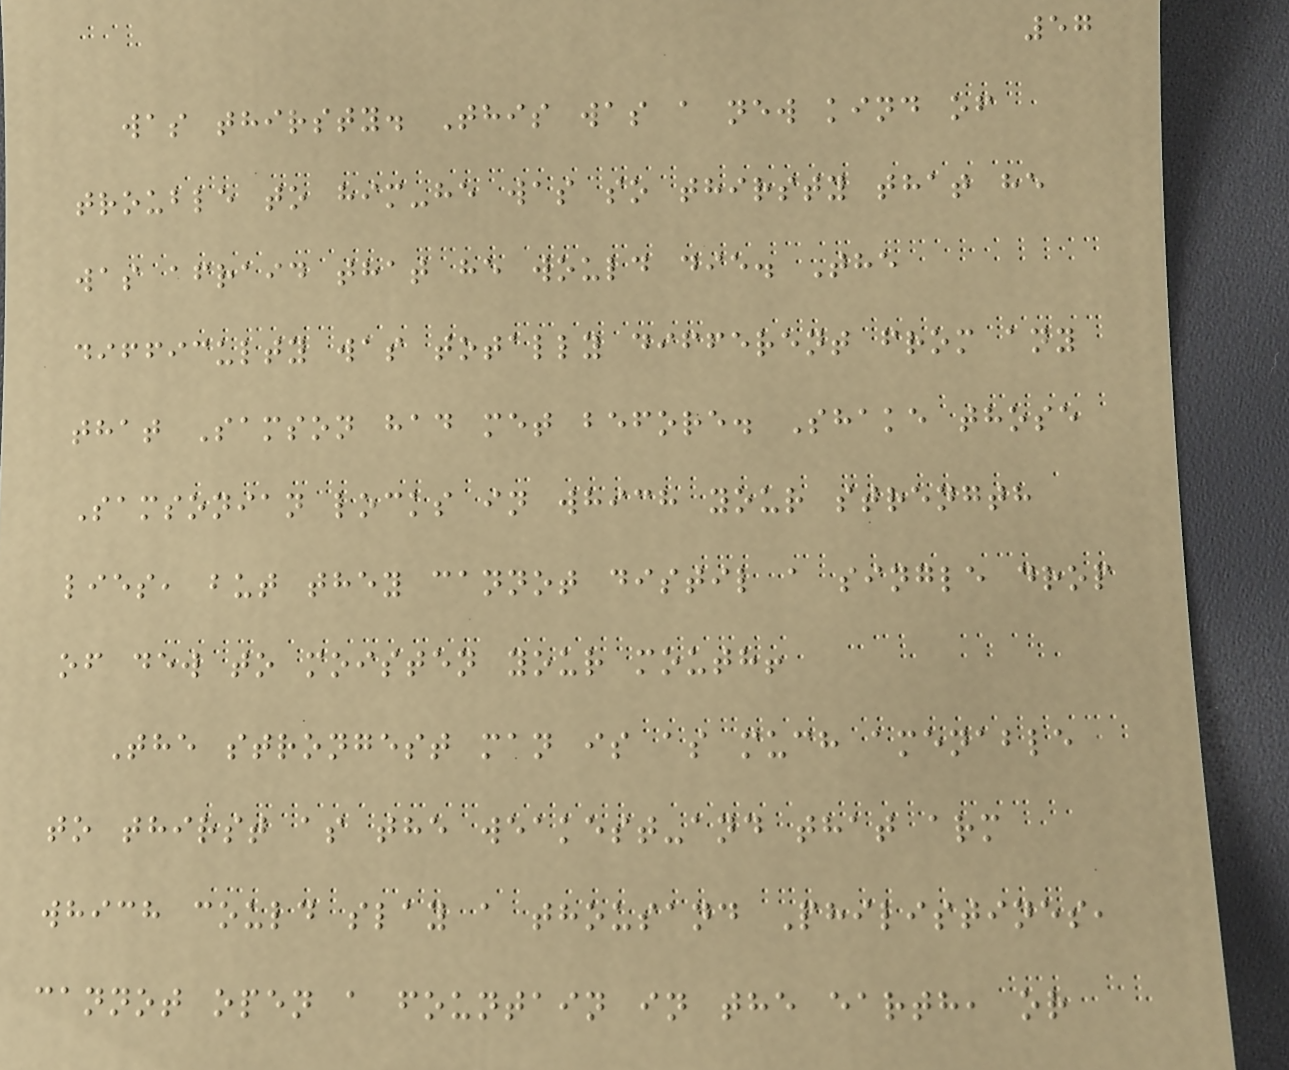57
was thirsty. This was a new kind of
trouble to him-he was so thirsty that he
was afraid that he would die. The
difficulty was totally different from any
that Samson had met before. Shake those
Samsonian locks in which your strength
lies, but they cannot distil a single drop
of dew to moisten your mouth!
The strongest man is as much amenable
to thirst as the weakest-and that arm
which could slay a thousand Philistines,
cannot open a fountain in the earth, or
